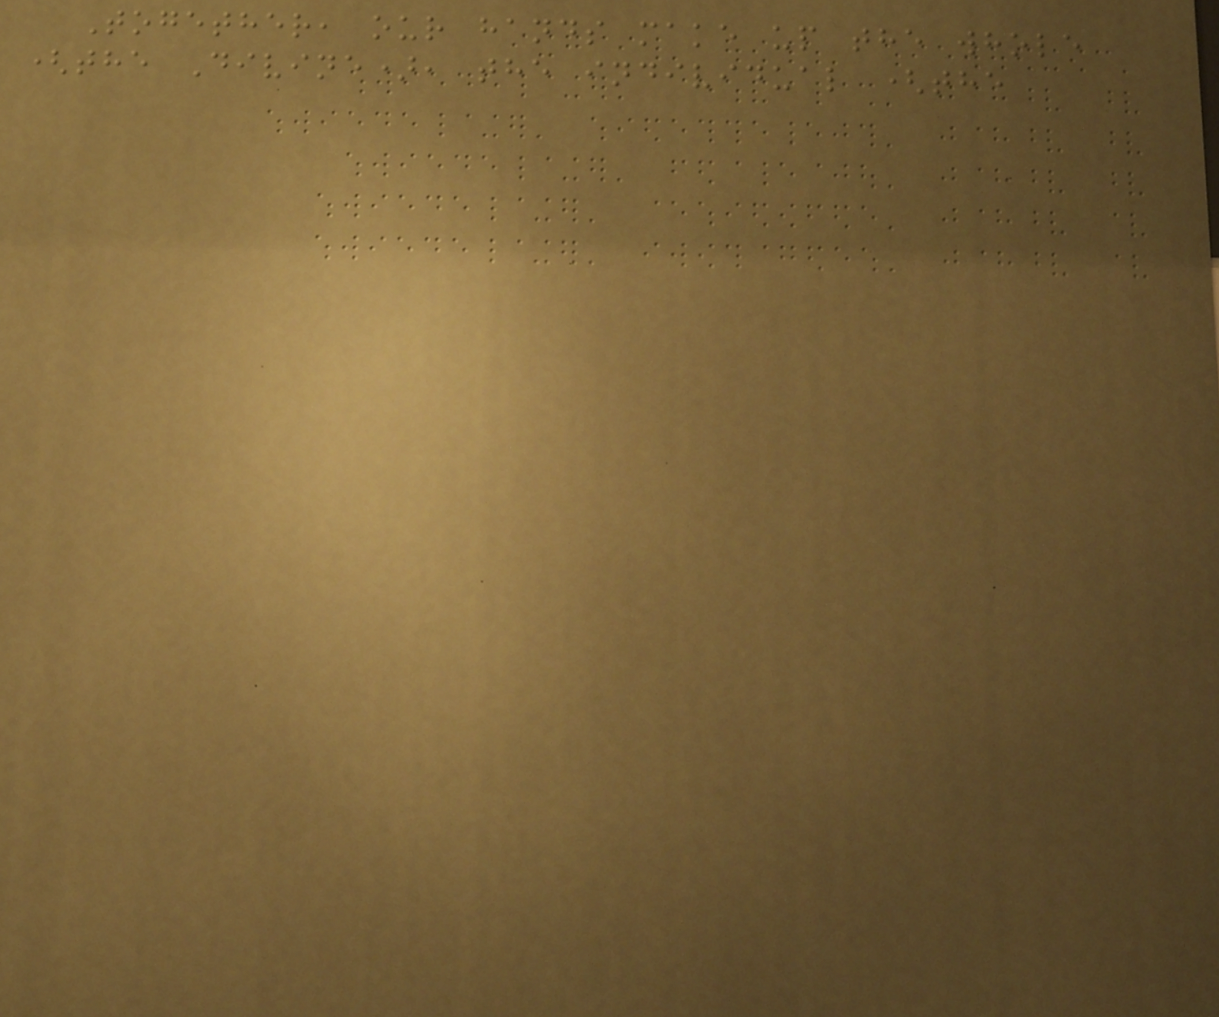Together, our hands make up the whole
(the Divine), the individual (the
